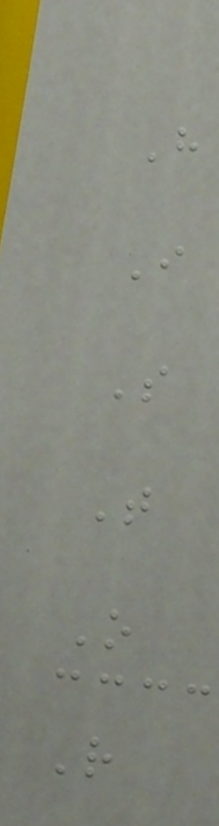H
I
S
T
O
R
